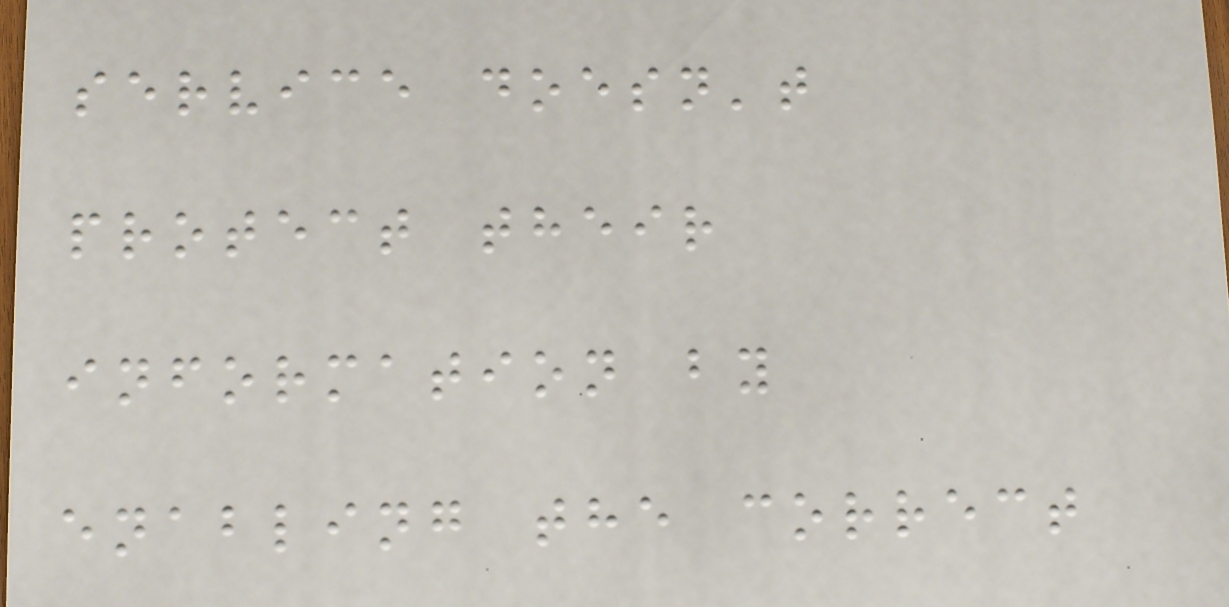service doesn't
protect their
information by
enabling the correct
